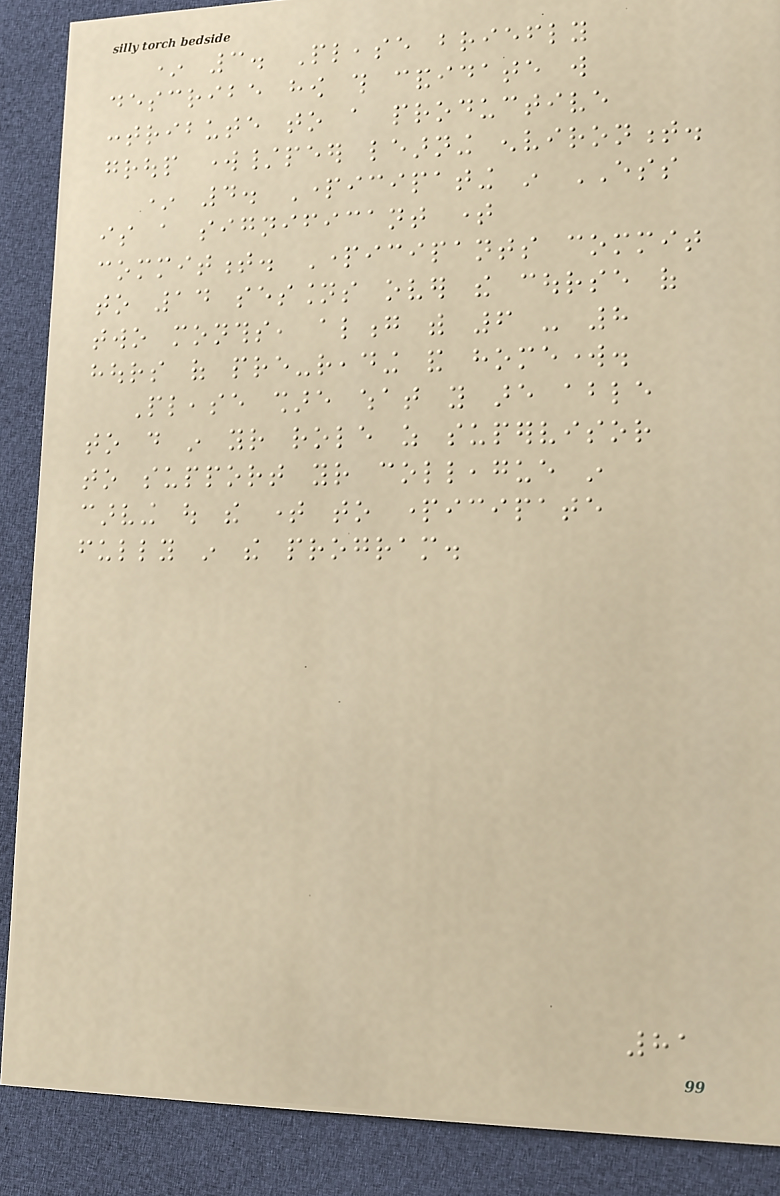* 3. Please briefly
describe how this candidate will
contribute to a productive
group work/peer learning environment.
* 4. Participating in ESS
is a significant time
commitment. Participants commit
to 14 sessions over the course of
two months, along with 6 - 8
hours of pre-reading and homework.
Please share what you are able
to do in your role as supervisor
to support your colleague in
carving out the time to participate
fully in the program.
81
